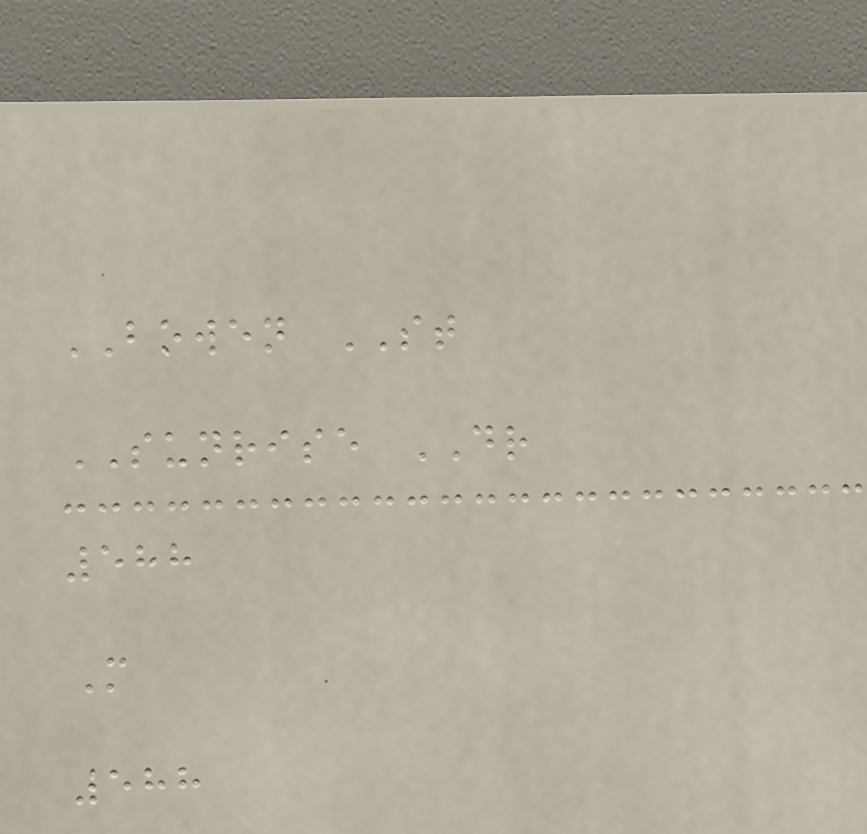BOWEN ST
SUNRISE DR
588
M
588
